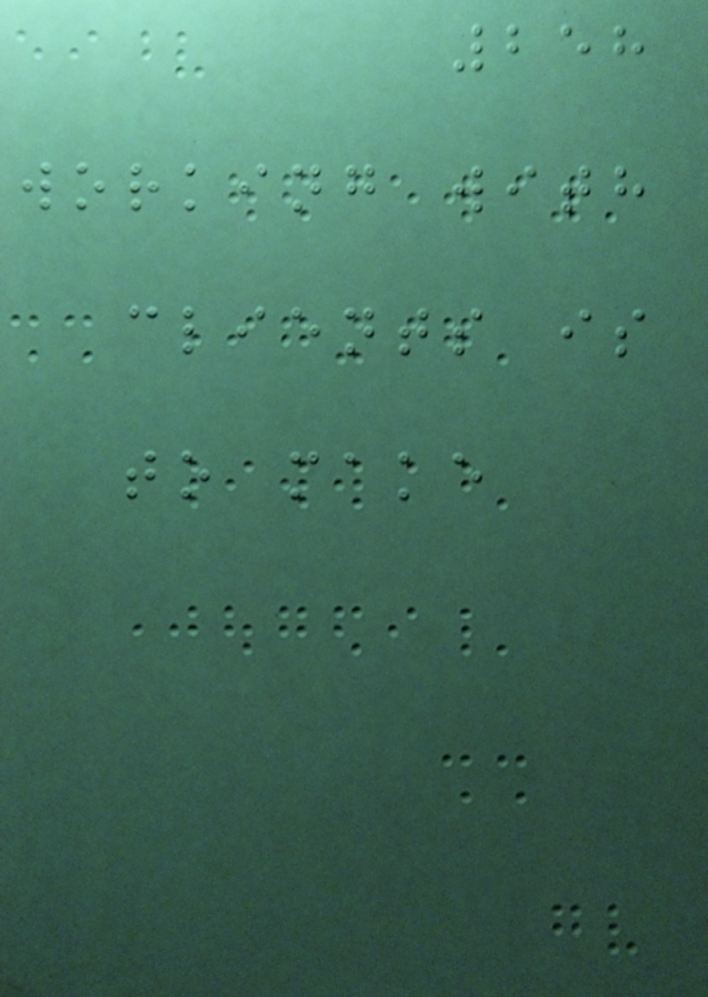258
working with
clients is
to make
